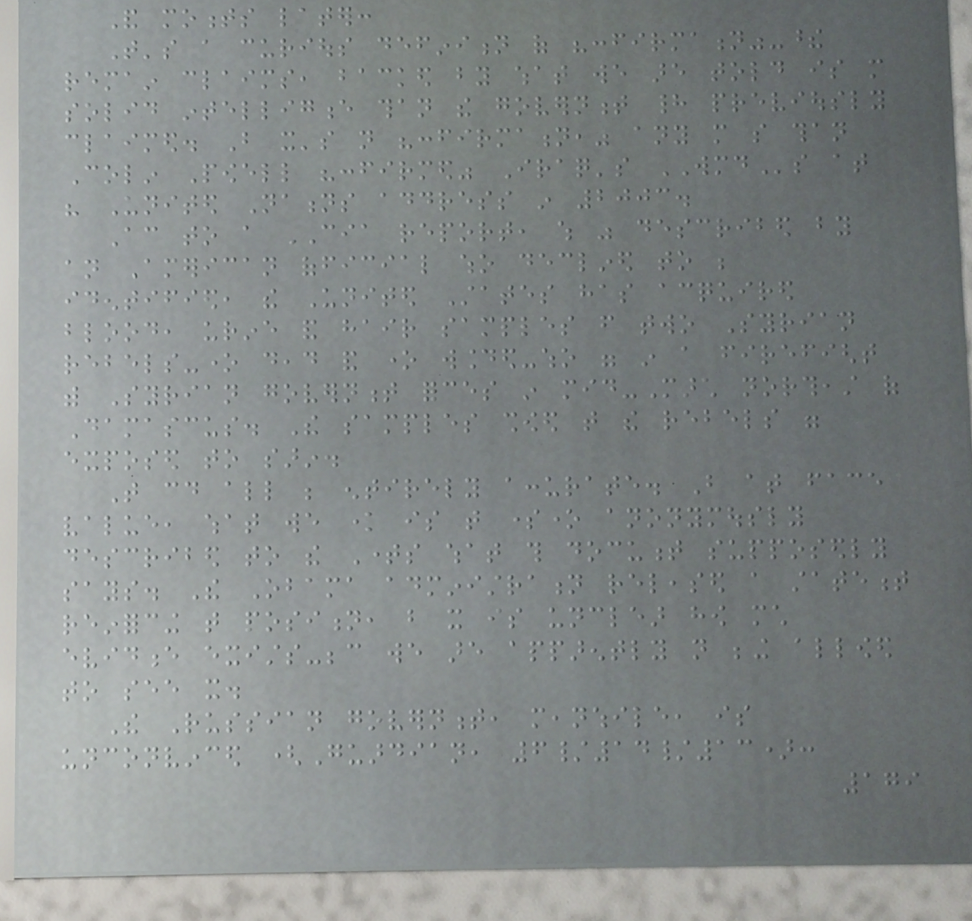And moments later:
That's a curious definition of "confirmation"-these
remain claims, backed by what we are told is more
solid intelligence than the government had previously
claimed. But it's not "confirmation," any more so than
Colin Powell "confirmed" Iraq's WMDs at
his United Nations address in 2003.
According to a CIA report, which was described by
an American official who declined to be
identified, the United States has acquired
blood, urine and hair samples from two Syrian
rebels-one dead and one wounded-who were in a firefight
with Syrian government forces in mid-March northeast of
Damascus. The samples showed that the rebels were
exposed to sarin.
That could all be entirely accurate. But at face
value, what we know is that someone anonymously
described to the Times what this document supposedly
says. The Obama administration released a statement
reinforcing that position, but it is unclear how much
evidence exists-because we are apparently not being allowed
to see it.
The Russian government, meanwhile, is
unconvinced (Guardian, 6/14/13):
179
